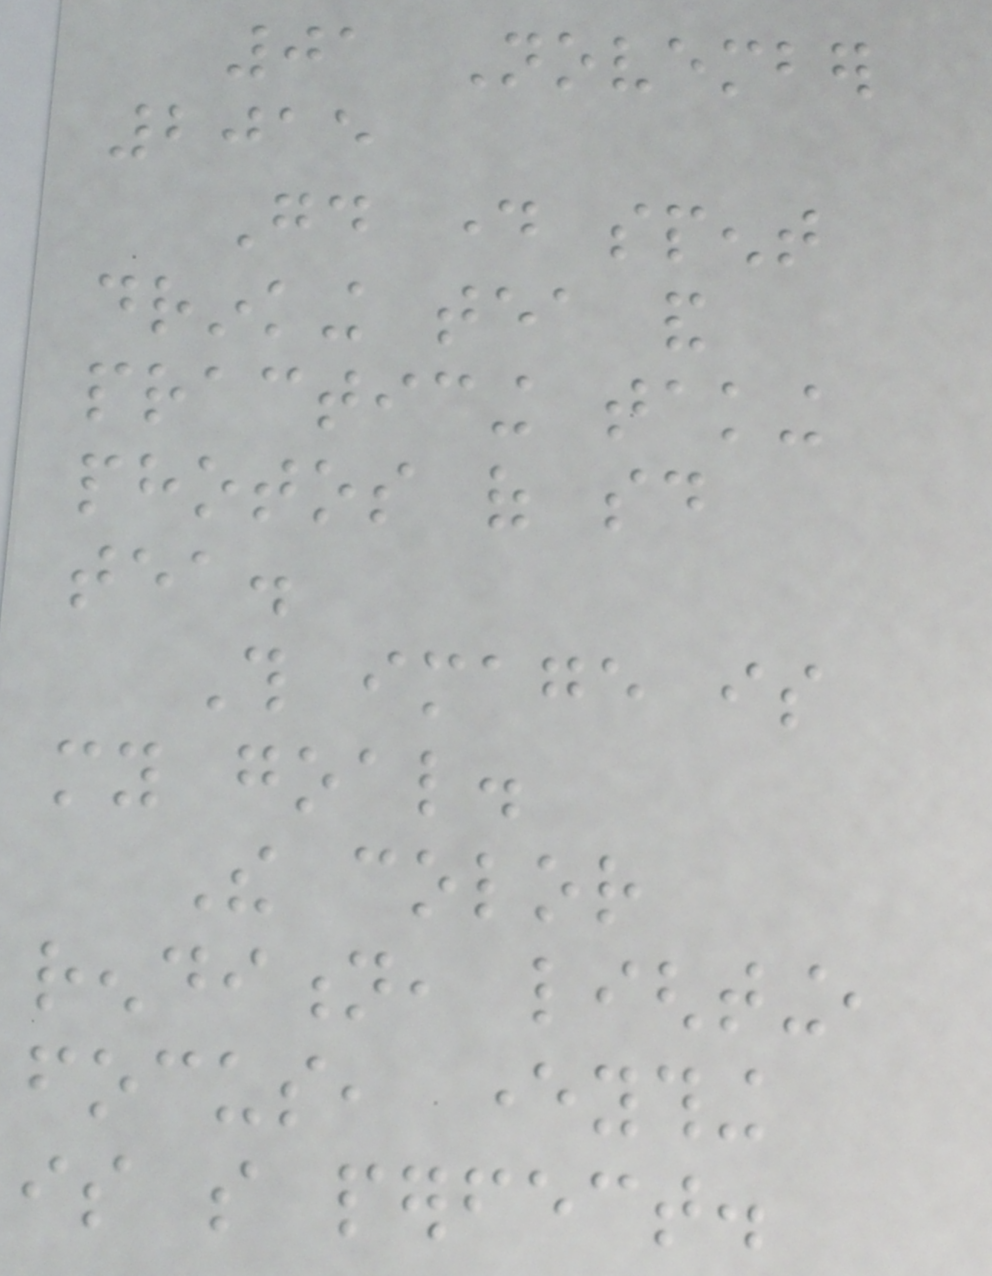01 November
2015
Good day spent
drinking tea and
practicing taking
photos of said
tea.
This image is
my goal.
The color
rendition, lighting,
focus, everything
is so perfect.
